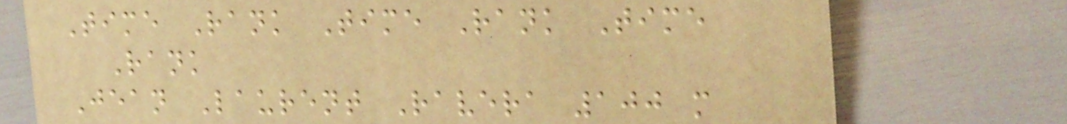Time Rank Time Rank Time
Rank
Jean Laurent Ravera 100 m
